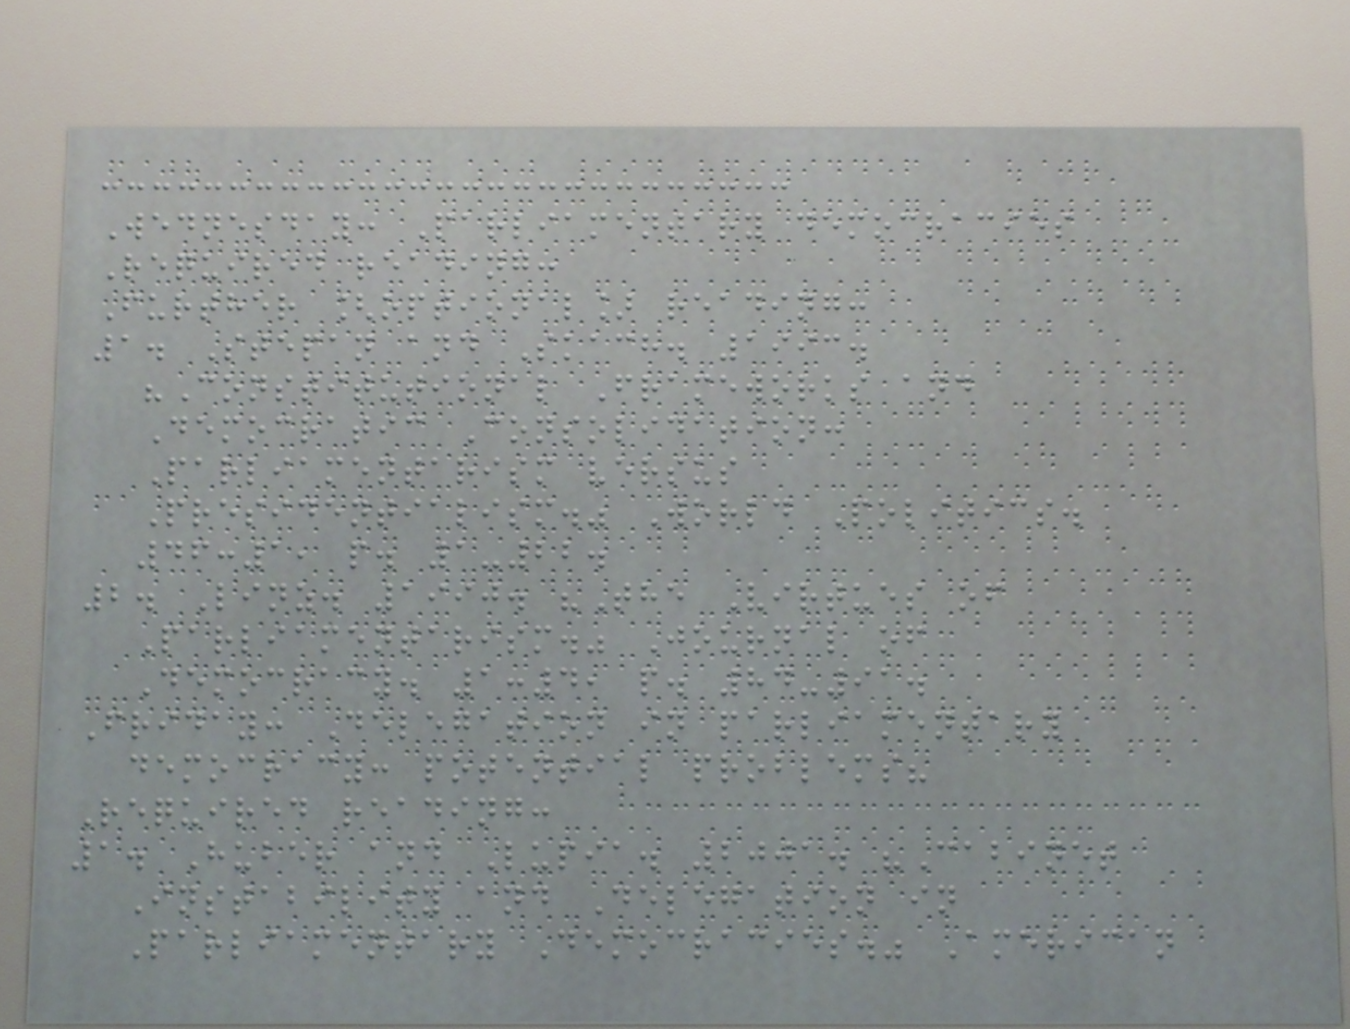Wednesday: Parliamentary democracies
Required reading:
Further [optional] reading:
1. Stepan and Skach. 1993.
"Constitutional Frameworks and
Democratic Consolidation:
Parliamentarism versus
Presidentialism." World Politics.
46:1, p. 1-22.
2. Linz. 1990. "The Virtues of
Parliamentarism." Journal of
Democracy. 1:4, p. 84-91.
Friday: Delegation in parliamentary
democracy: potential problems?
Required reading:
1. Huber and Lupia. 2001. "Cabinet
Instability and Delegation in
Parliamentary Democracies." American
